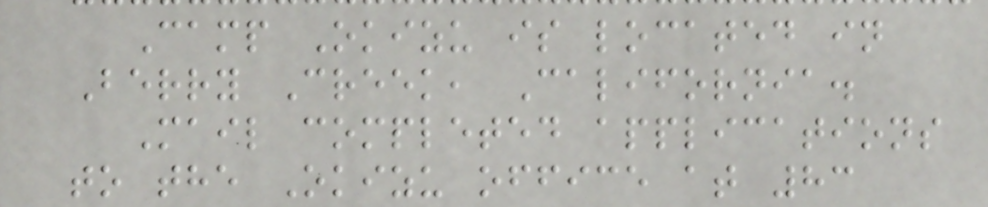Camp Okizu is located in
Berry Creek, California.
Mail completed applications
to the Okizu office at 83
